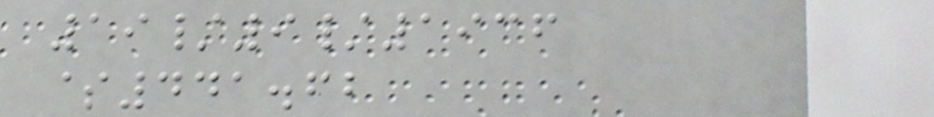19/9/1936
$441.62
